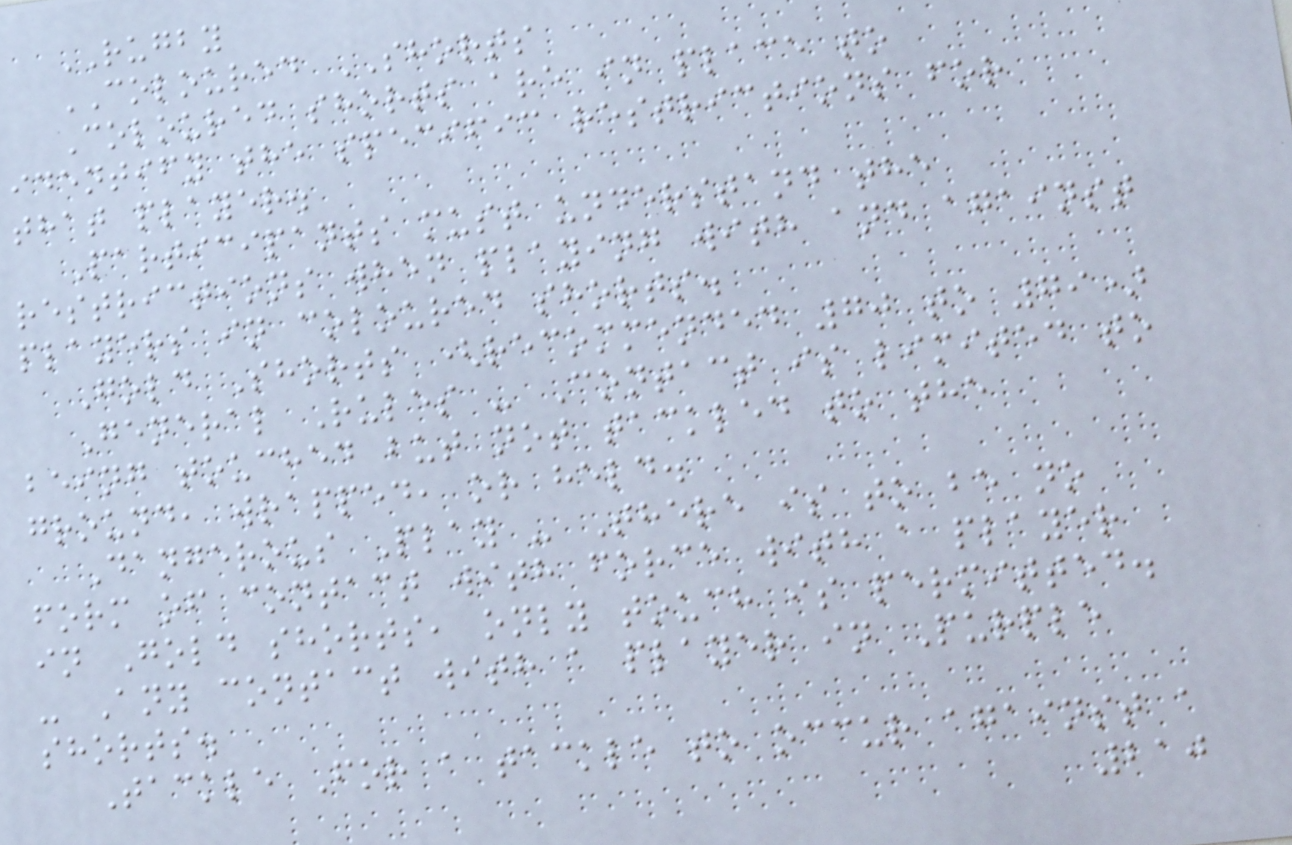RUGBY
COLOURED SHORTS
Coloured shorts are in place to
identify the specific restrictions for
that player.
Participants must understand the
restrictions when playing with and against
players in coloured shorts.
Gold Shorts (recommended 70 to 79)
General Rules - Contact is limited to
being touched but not tackled to the
ground, wrapped, or held.
Dangerous Play - There is to be no
form of contact with force with a player
in Gold shorts, only touch is permitted.
- Any contact with a player in Purple
shorts.
Tackle For a tackle to occur against a
210
